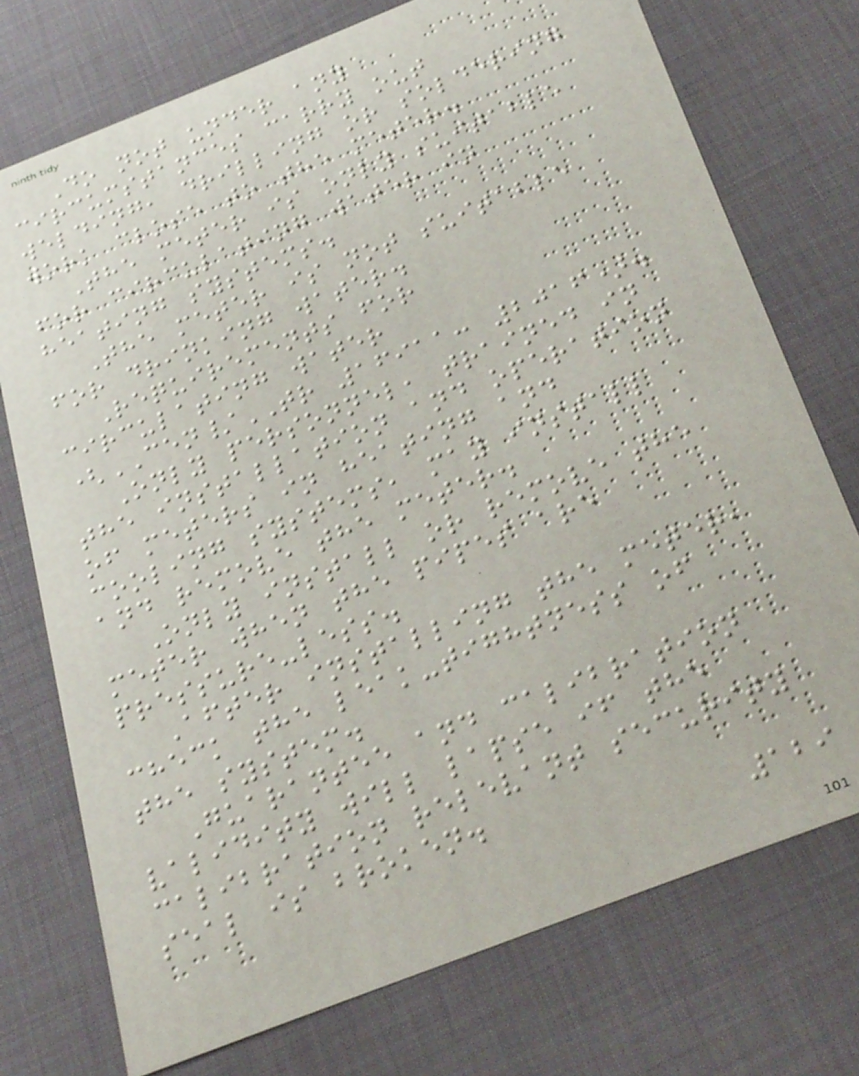Do not under any
circumstances carry out
welding, drilling or soldering
work close to the meter.
The meter is only suitable
for circulating water in
heating systems.
The meter is not suitable
for drinking water.
Requirements for
circulating water
(CEN/TR 16911: 2016).
Only personnel, trained in
the installation and operation
of meters in heating and
cooling systems, may install
and remove the meter.
Only install or remove the
meter when the pipes are
pressure-less.
After installing the meter,
check the leak-tightness of
the system.
Guarantee and calibration
validity will lapse if the
calibration relevant security
seal is broken.
129
